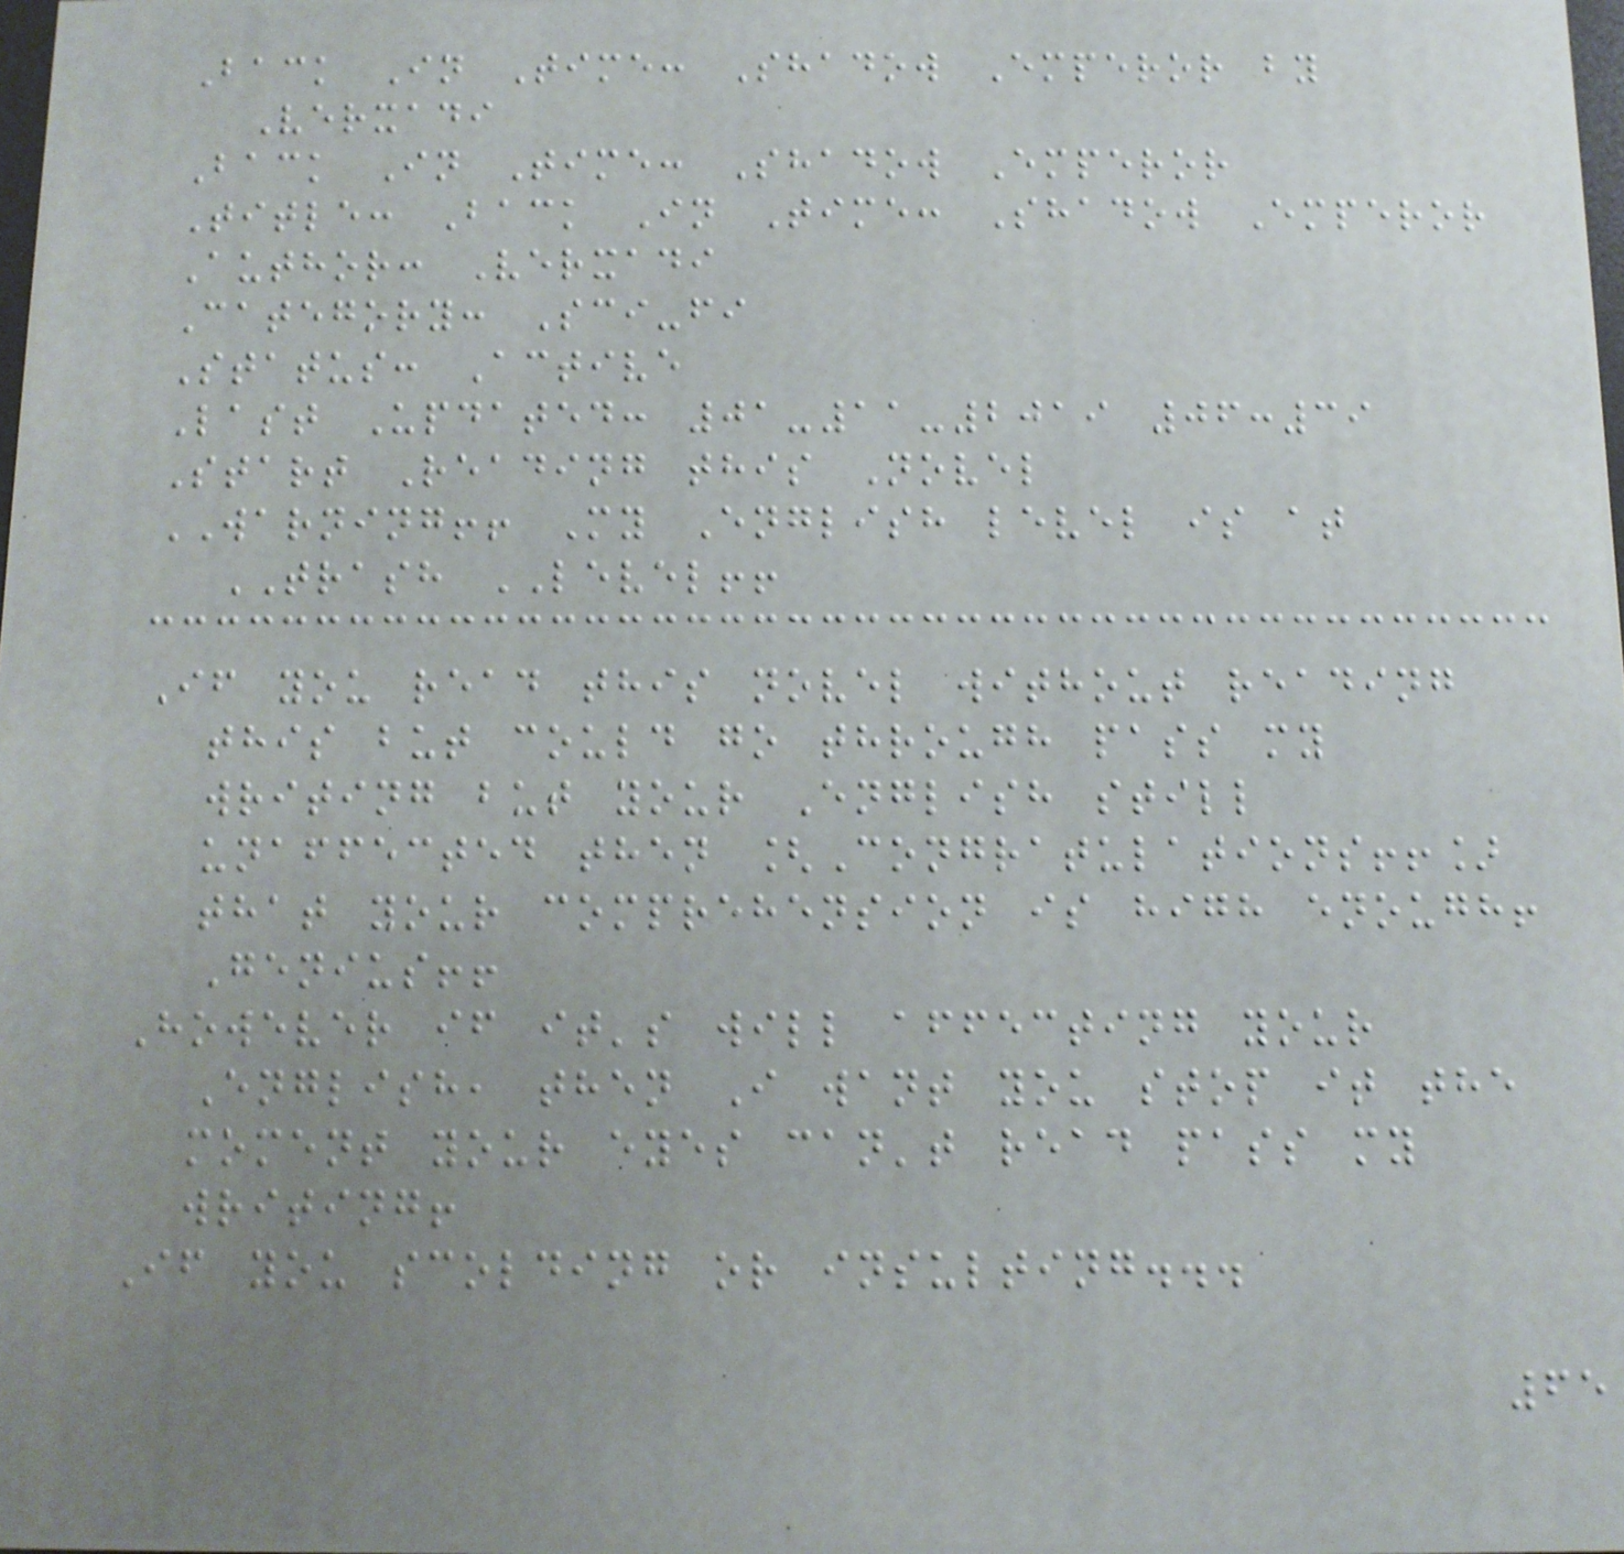Back In Time: Shadow Emperor by
Verxadi
Back In Time: Shadow Emperor
Title: Back In Time: Shadow Emperor
Author: Verxadi
Category: Sci-fi
Status: Active
Last Updated: 01-11-2019 06:39
Start Reading this Novel
WARNING!! My English level is at
TRASH LEVEL!!
If you read this novel without reading
this but could go through pass my
writing but your English still
unaffected then [Congratulations!!]
that your comprehension is high enough!
Genius!!
However if it's will affecting your
English, then I want you stop it the
moment your eyes can't read pass my
writing!
If you scolding or insulting...
65
